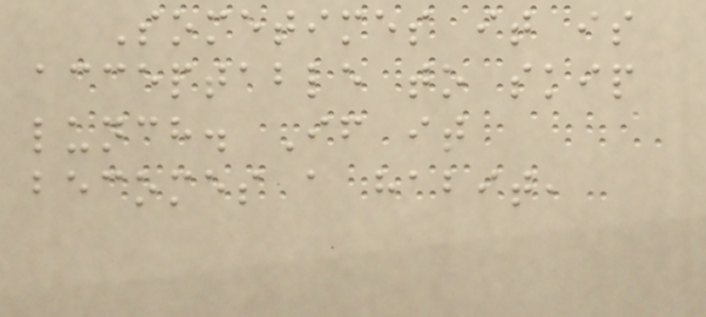Sometimes it is
acceptable to skip
lunch. If it
becomes a habit,
